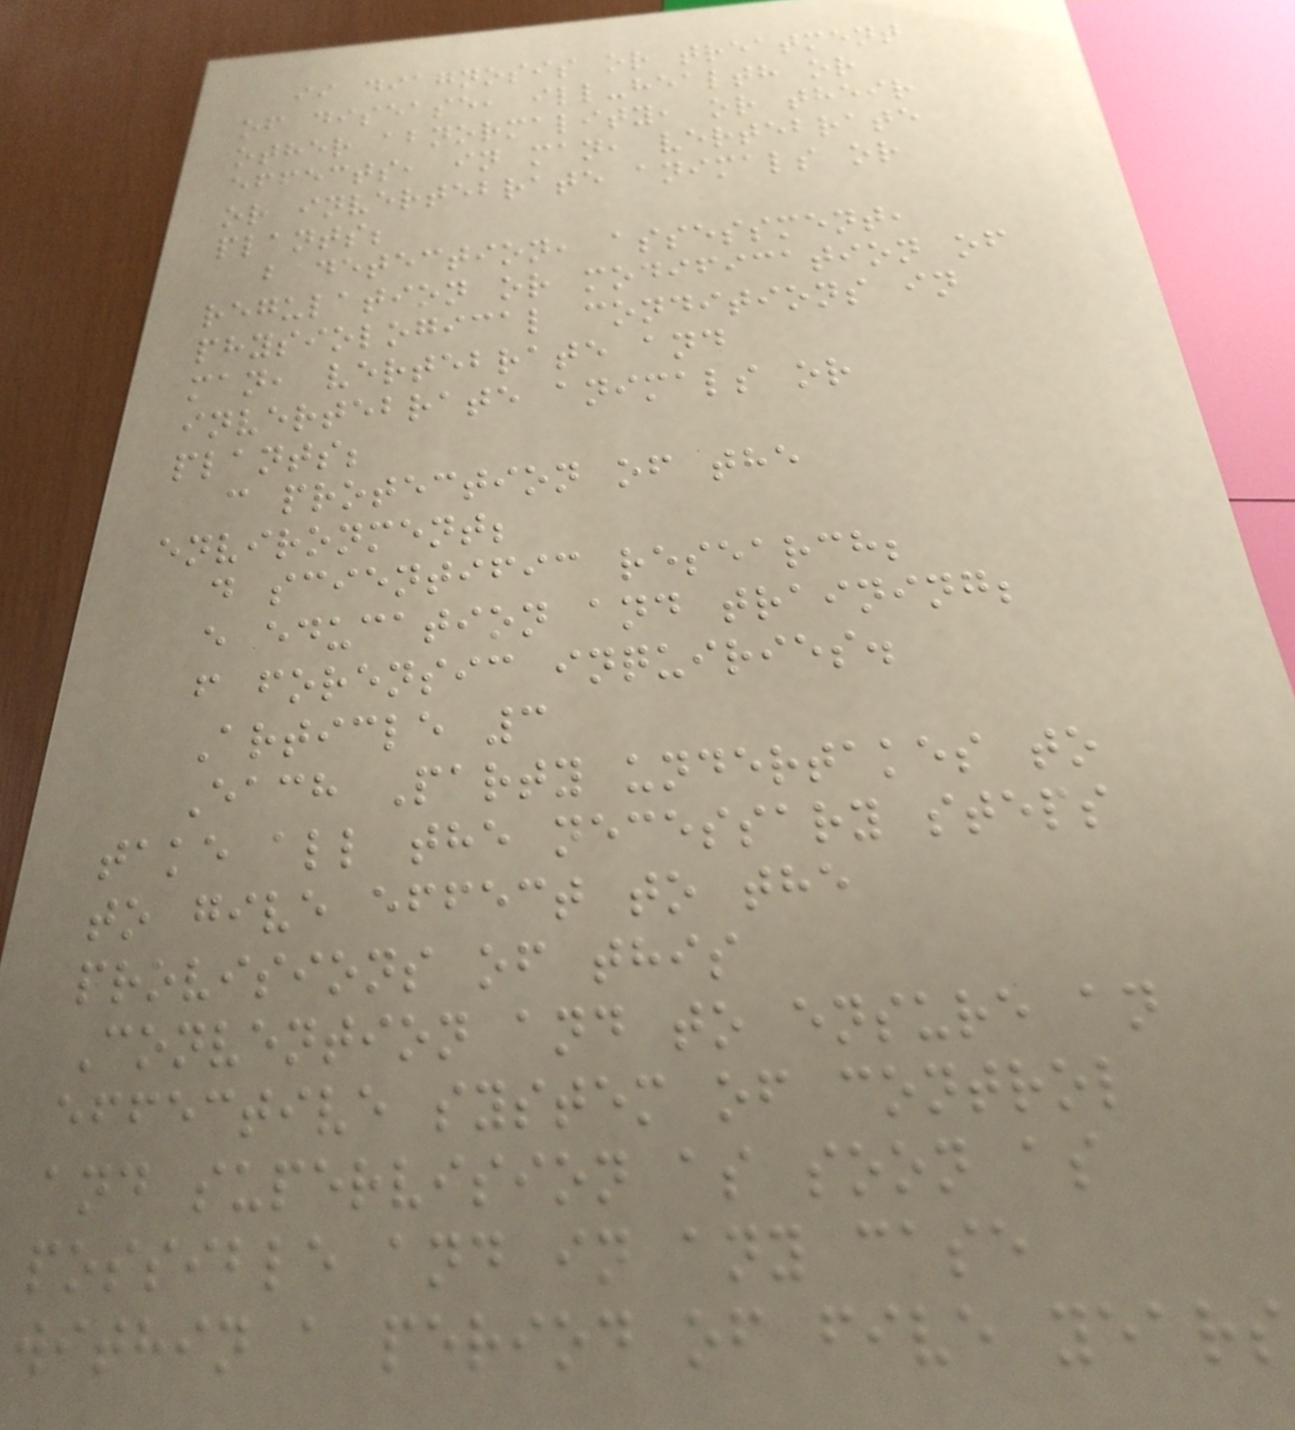ii diagnosis or treatment
of disease, ill-health or
other abnormality, or their
effects, in man, vertebrate
or invertebrate animals or
plants;
b detection, assessment,
regulation or modification of
physiological conditions in
man, vertebrate and
invertebrate animals or
plants;
c protection of the
environment;
d scientific research;
e education and training;
f forensic inquiries.
Article 3
Each Party undertakes to
take all the necessary steps
to give effect to the
provisions of this
Convention and to ensure an
effective system of control
and supervision as soon as
possible and in any case
within a period of five years
